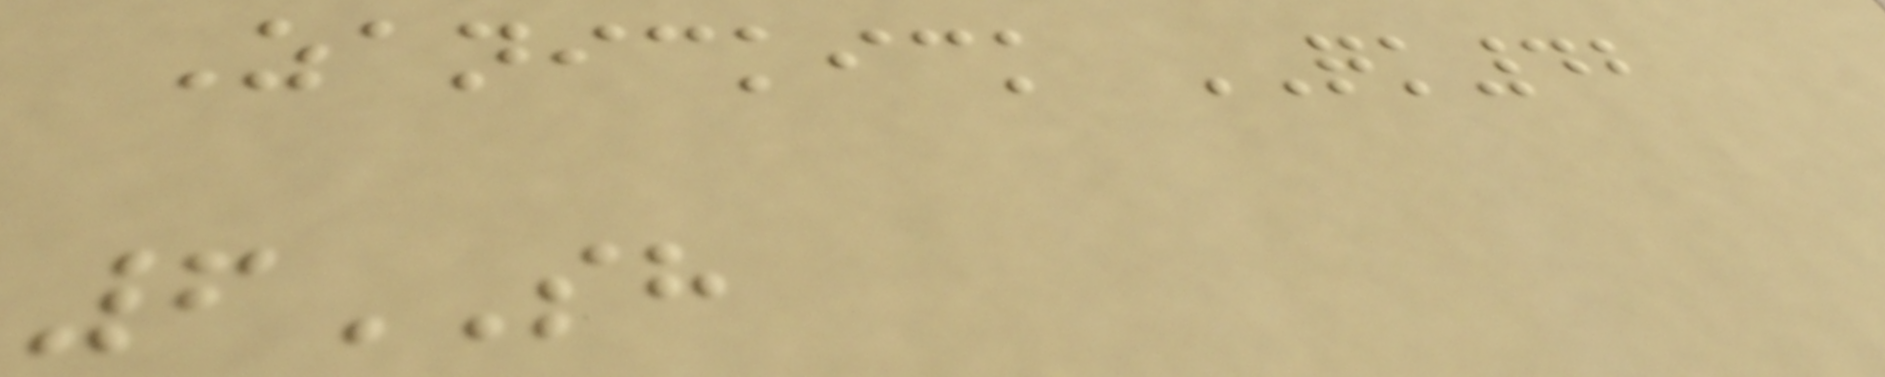Zanickick QK42
6SH
